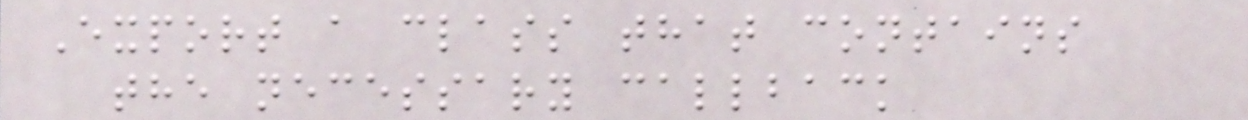Export a class that contains
the necessary callback
